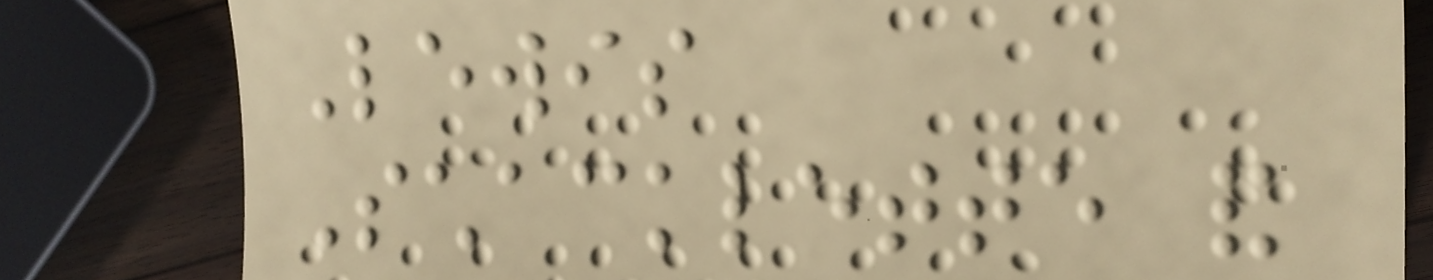Lewis
Schacklette and
